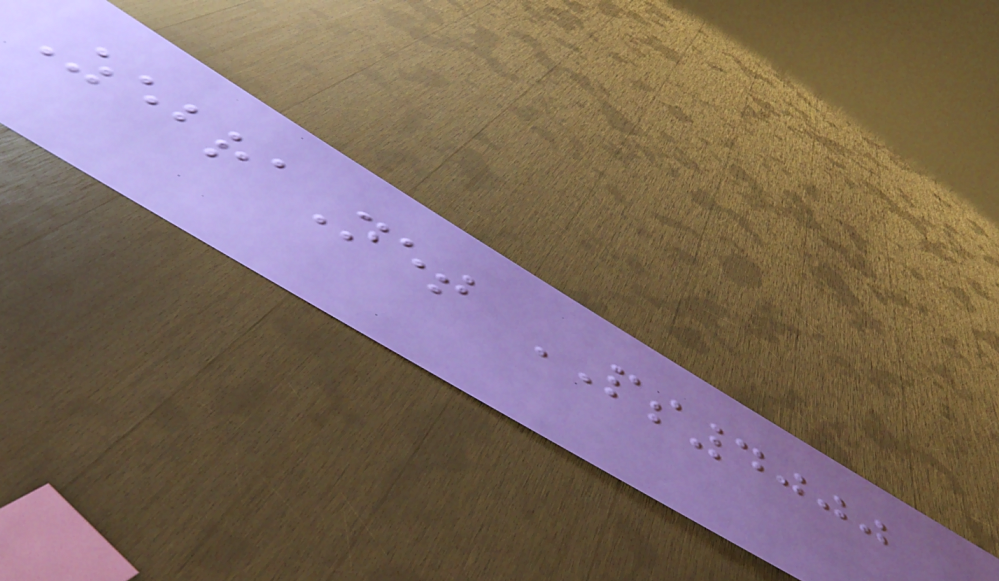ZebraNet PS4000
